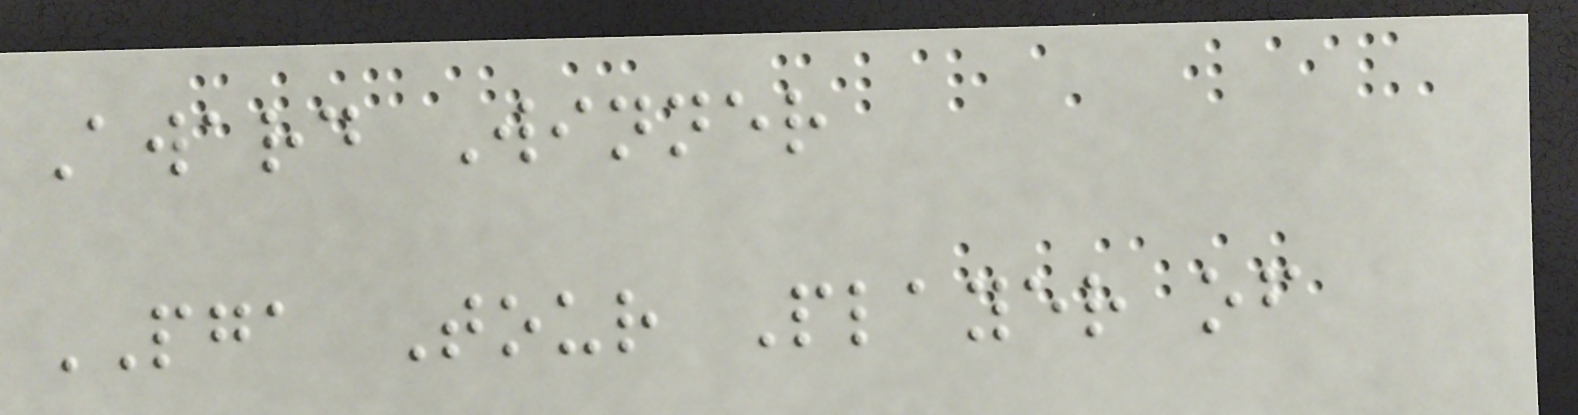Award Winner
PGA Tour Player of
